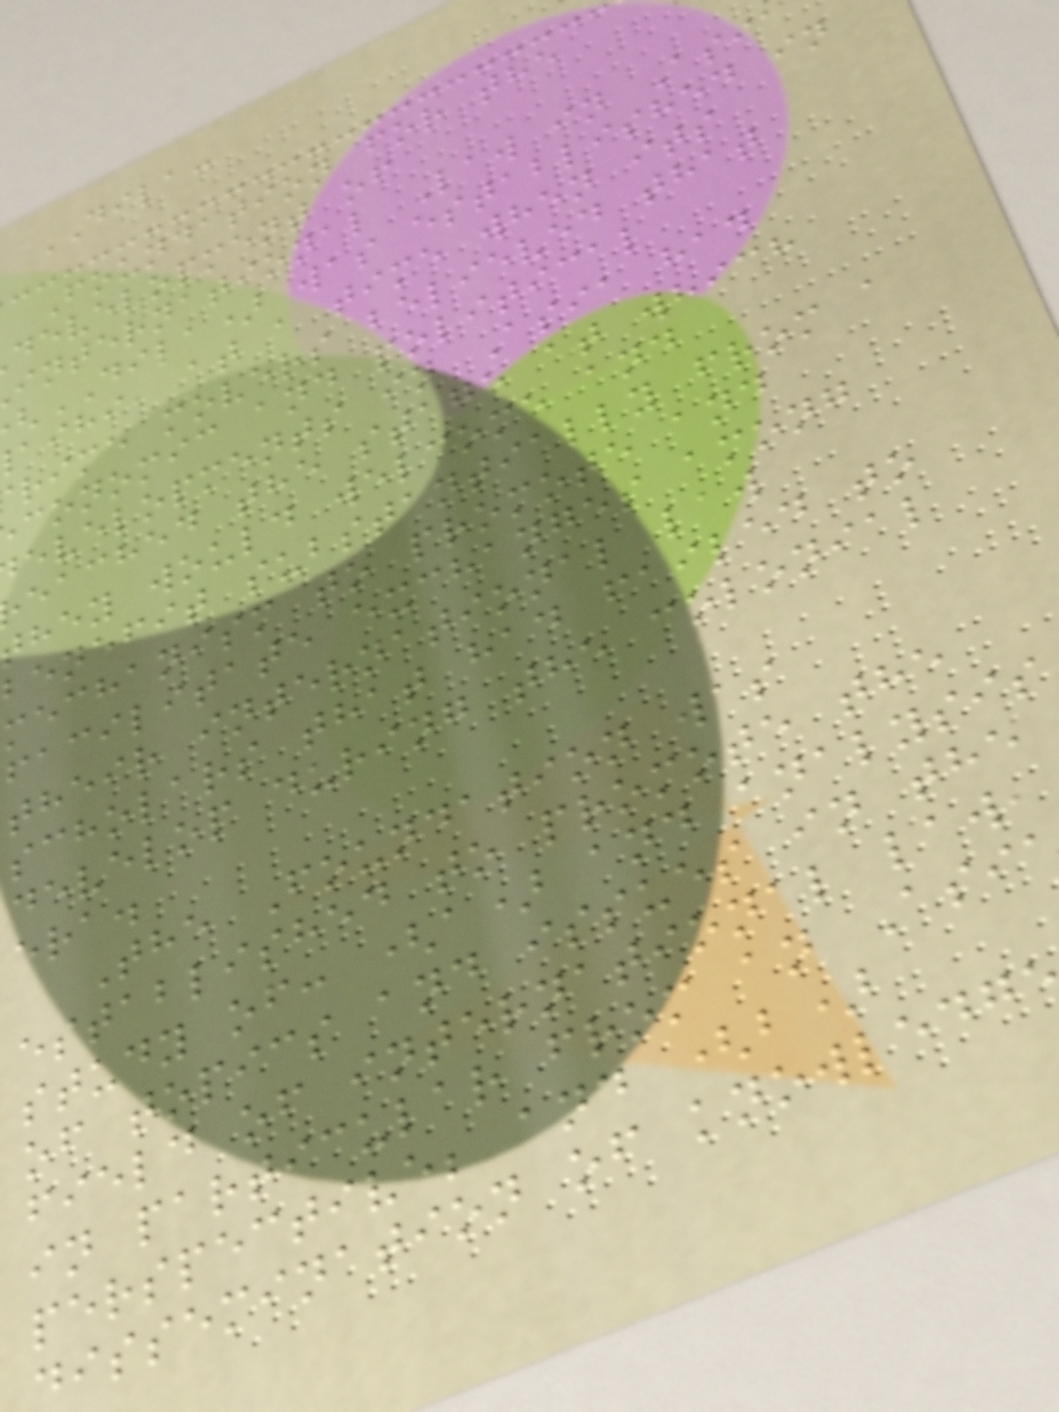DILA:
Foundation for the
development of
international Law in Asia
DILA) was established in
aihi, at a time when its
rime movers believed that
conomic and political
evelopments in Asia had
eached the stage at which
hey would welcome and
benefit substantially from a
mechanism to promote and
facilitate exchanges among
their international law
scholars that had failed to
develop during the colonial
era.
The Foundation was
established to promote the
study of: (a) and analysis
of topics and issues in the
field of international law,
in particular from an Asi
perspective; and (b)
dissemination of knowledg
